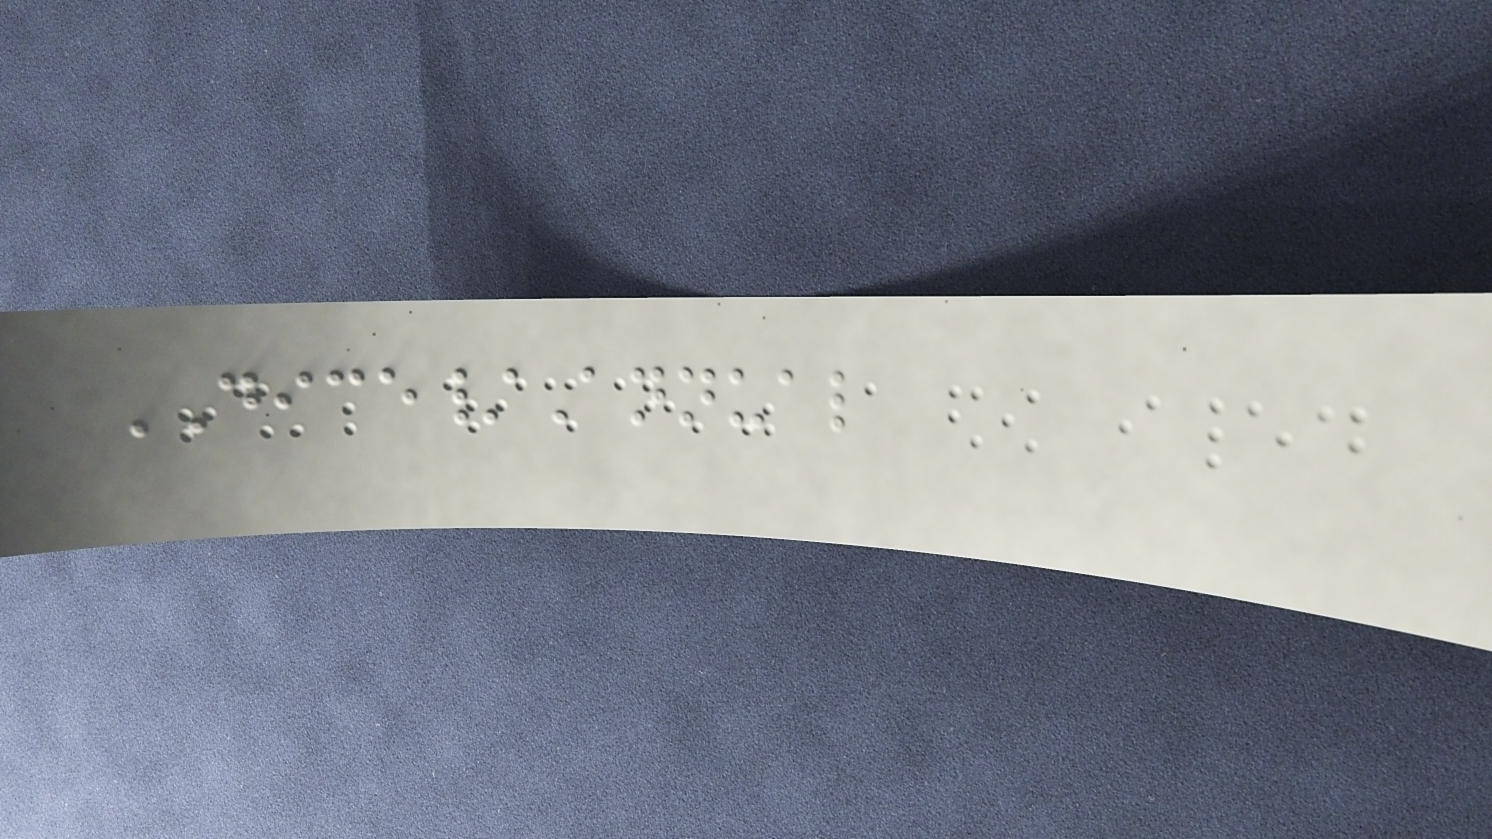DICE/Annual
